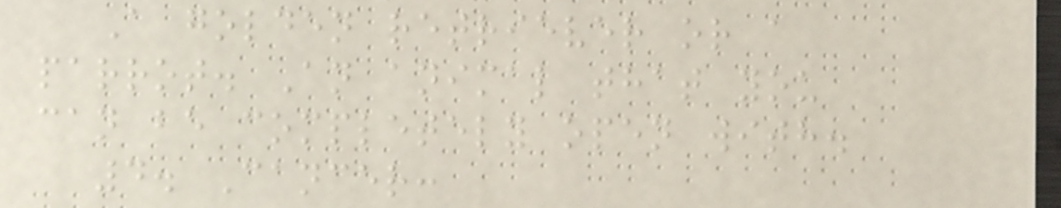A golden retriever or a
parrot. An animal that you
can be completely open with.
4. Cancer:
